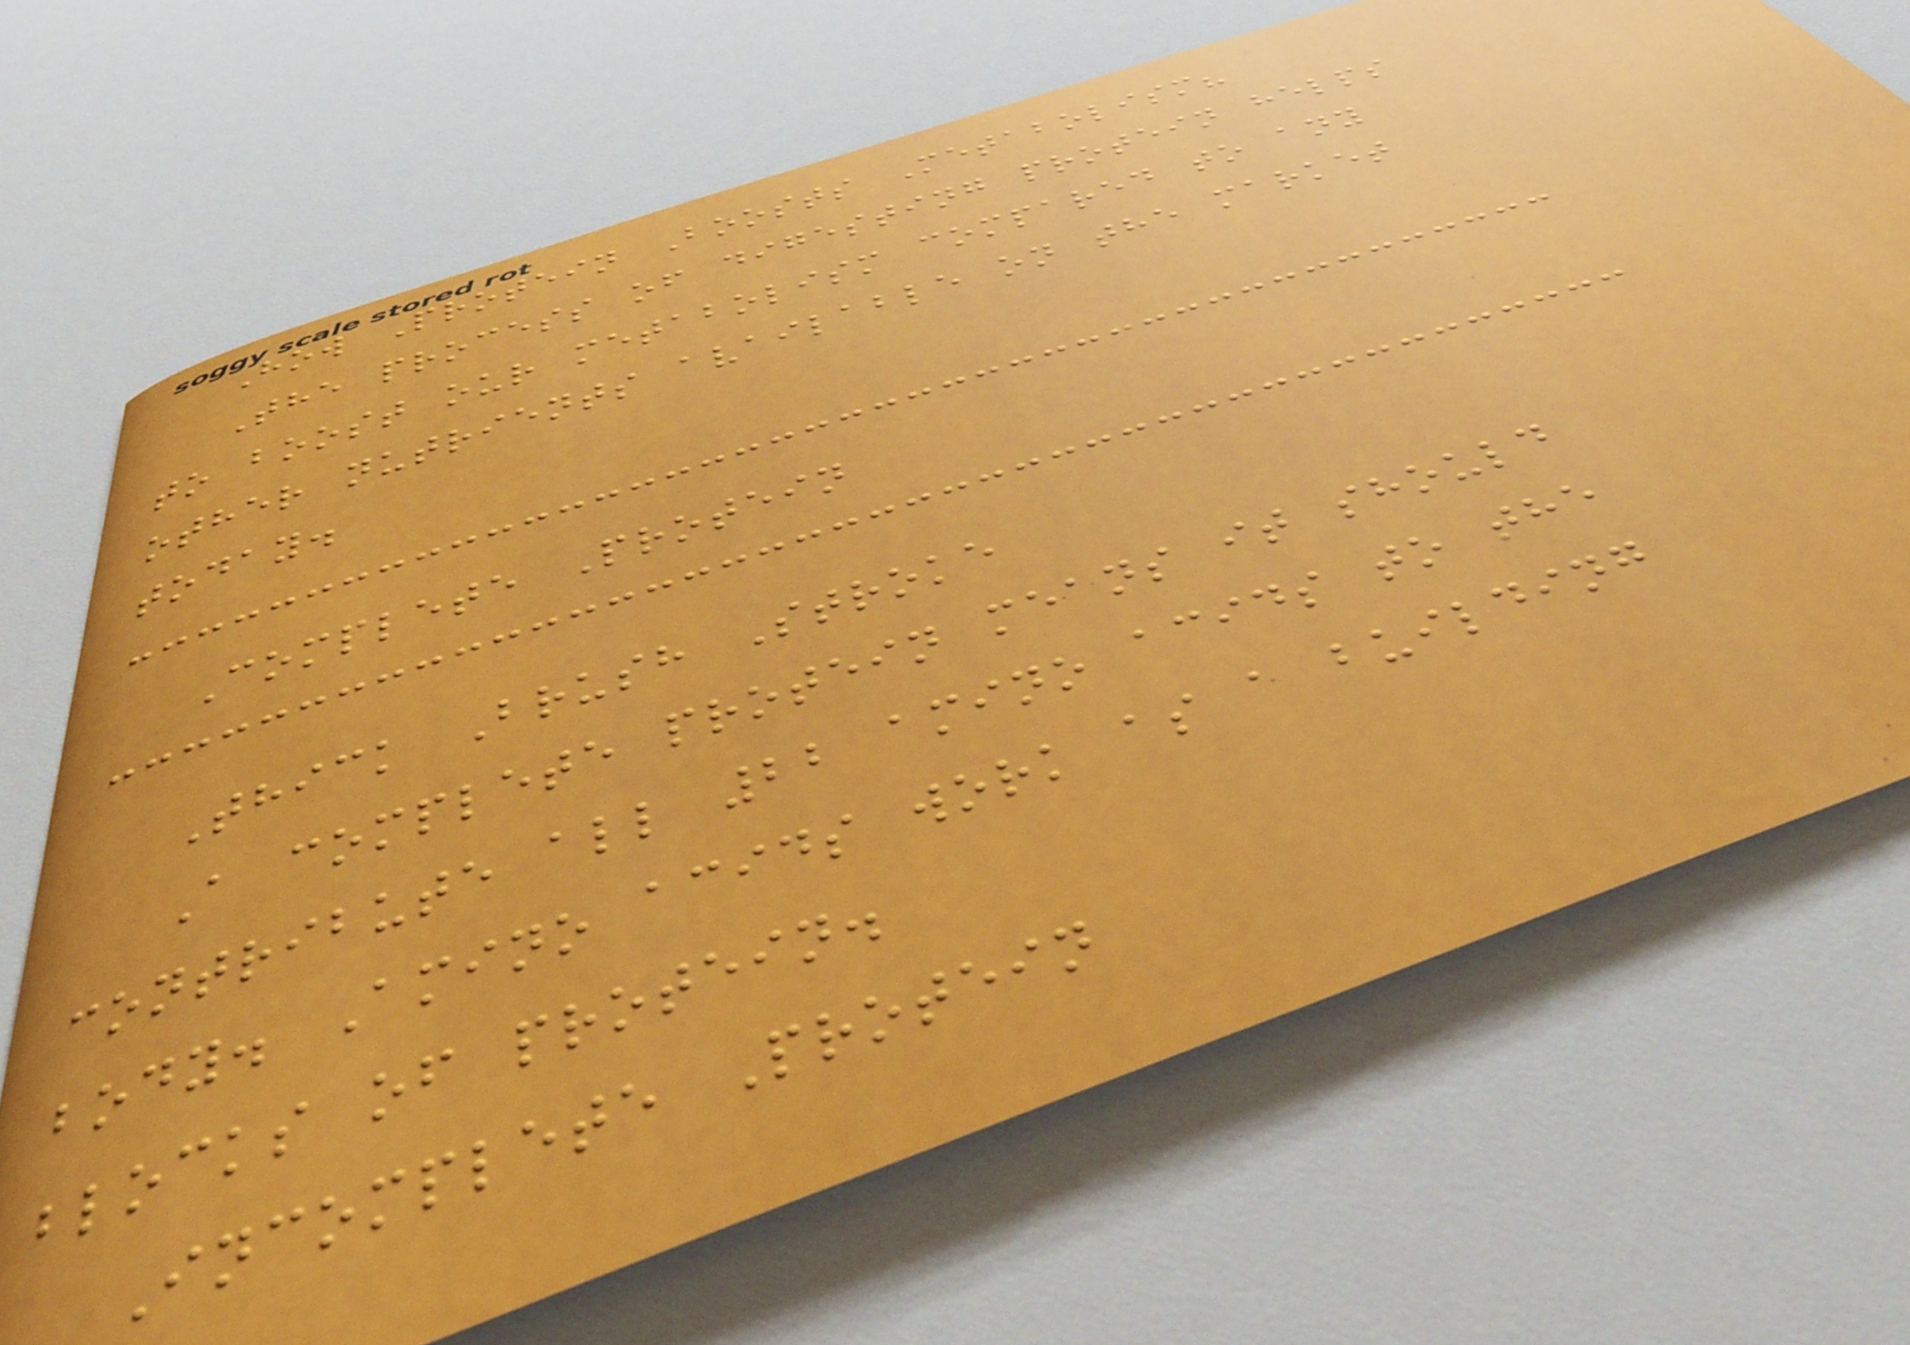How Protein Boosts Metabolism?
The process of digesting protein helps
to boost our metabolism compared to any
other nutrients available on the market
today.
Complete Protein
Thick Brush Stroke
A complete protein means it should
contribute all 22 amino acids to the
body. Amino acids work as a building
blocks of protein.
Incomplete Protein
